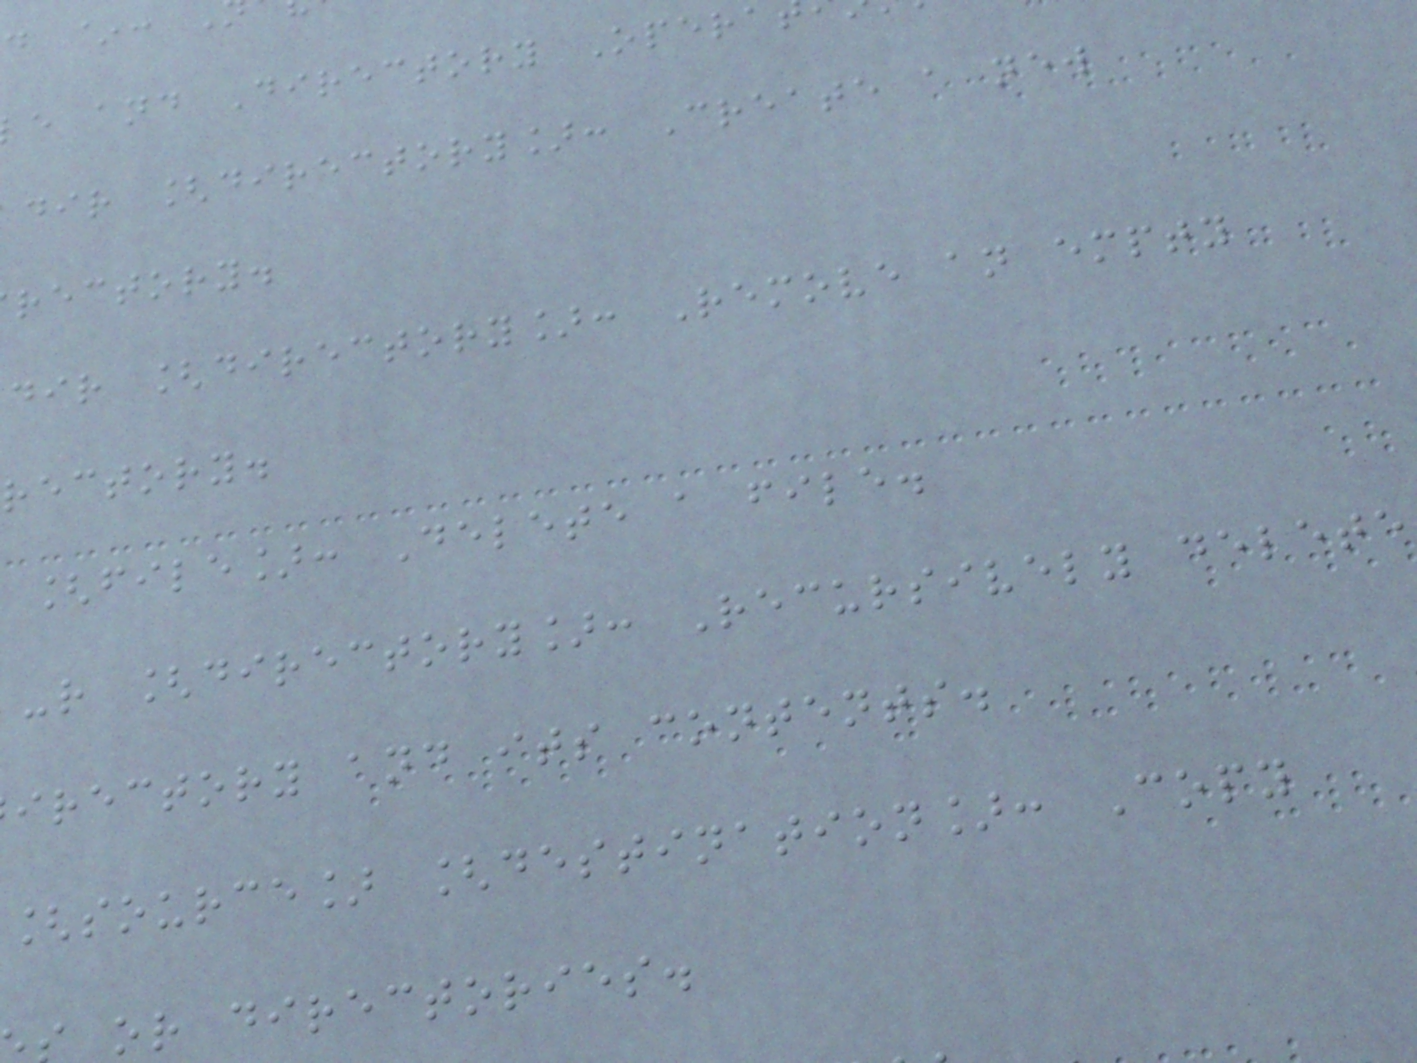e and Directory Opera
dir [directory]: Create a new
rectory.
dir [directory]: Remove an empty
rectory.
[file]: Delete a file.
-r [directory]: Recursively delete
irectory and its contents.
[source] [destination]: Copy
or directories.
